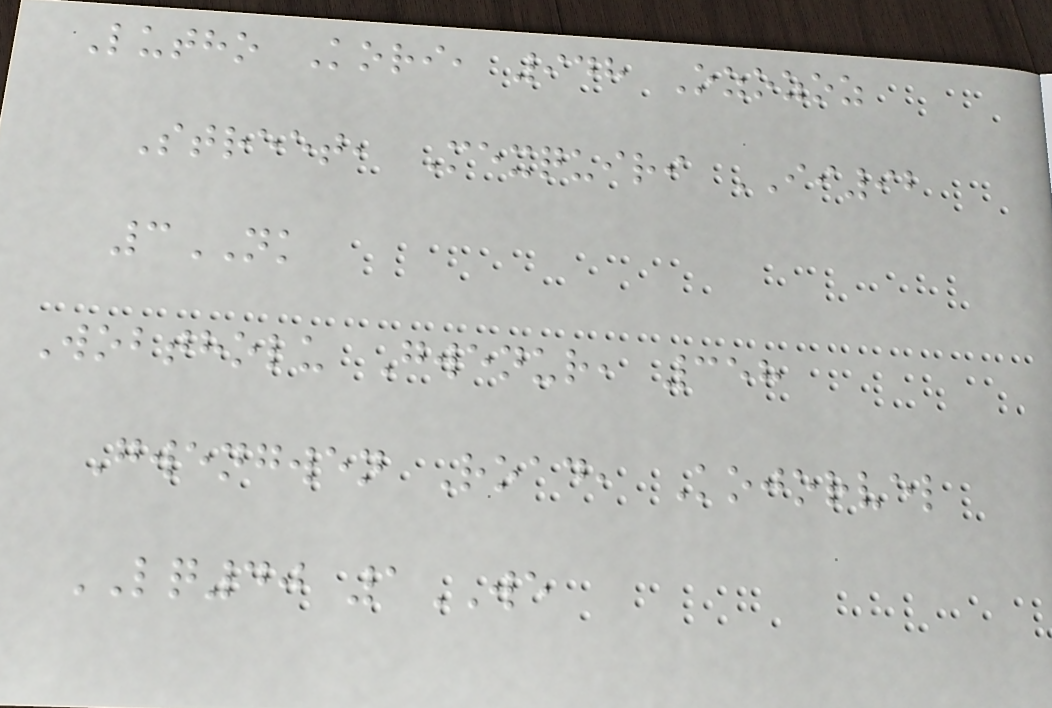Lutho Kori, 948 Ozozoz
Street, Mexquiri II92
3NK
Wobtholu Gwenur, 358
Gwengwen Road, Kojorvel
LQ40 1WE
